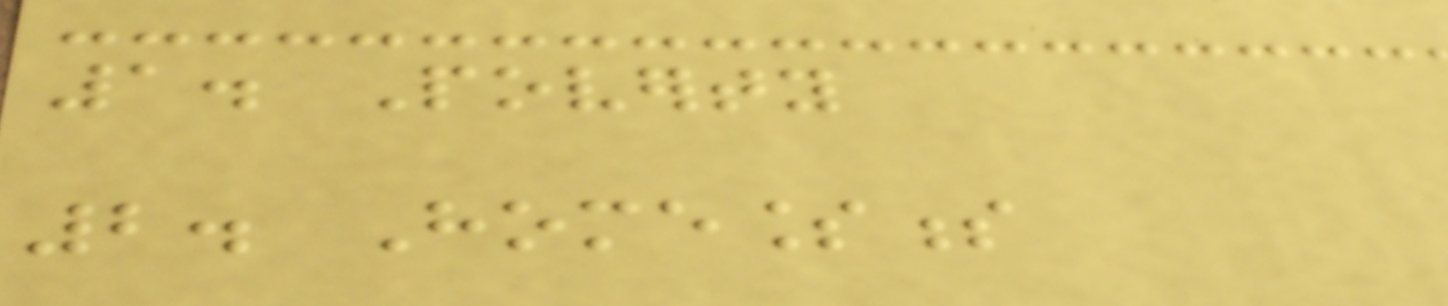1. Poverty
2. Homelessness
